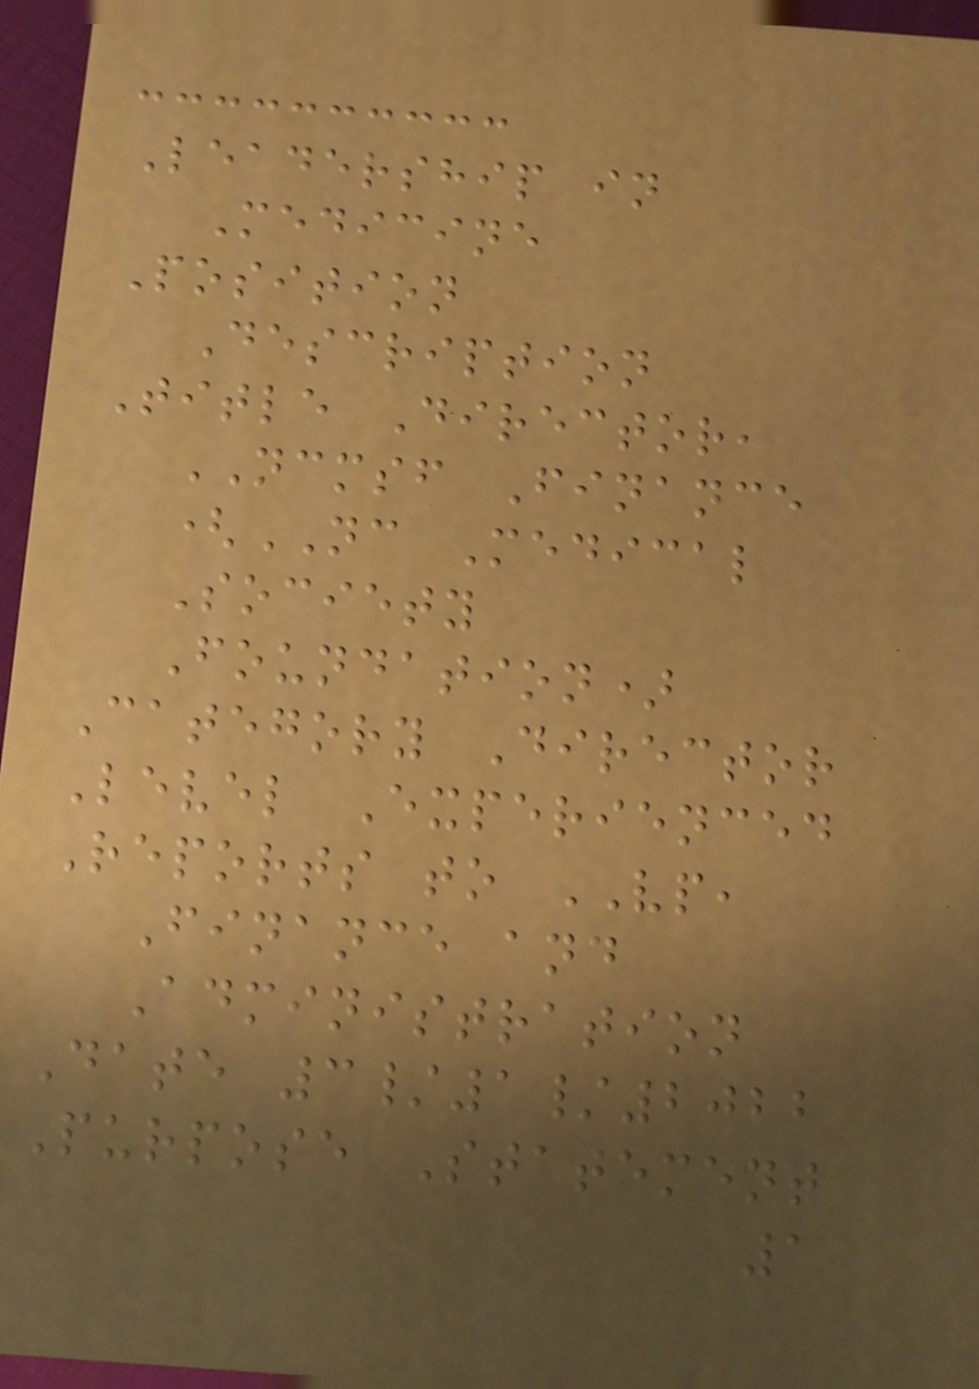Leadership in
Medicine
Position
Description
Title Director,
NCMSF Finance
(NC Medical
Society
Foundation)
Category Director
Level Experienced
Reports to VP,
Finance and
Administration
Date 3/1/2022
Purpose Statement
1
